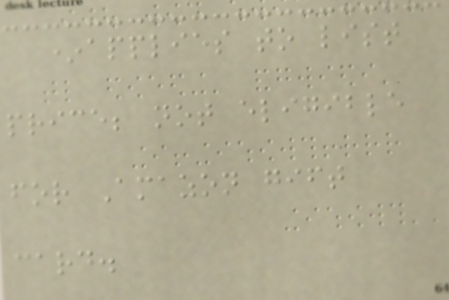*applies to list
price; not eligible
for Amazon gift
card.
